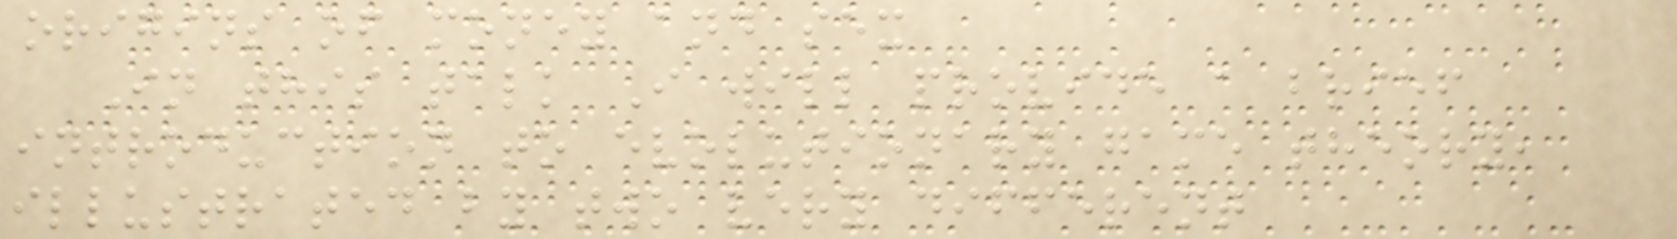origins of money and sex
In this talk I will provide a brief
introduction to evolutionary game theory,
illustrated by two very different
